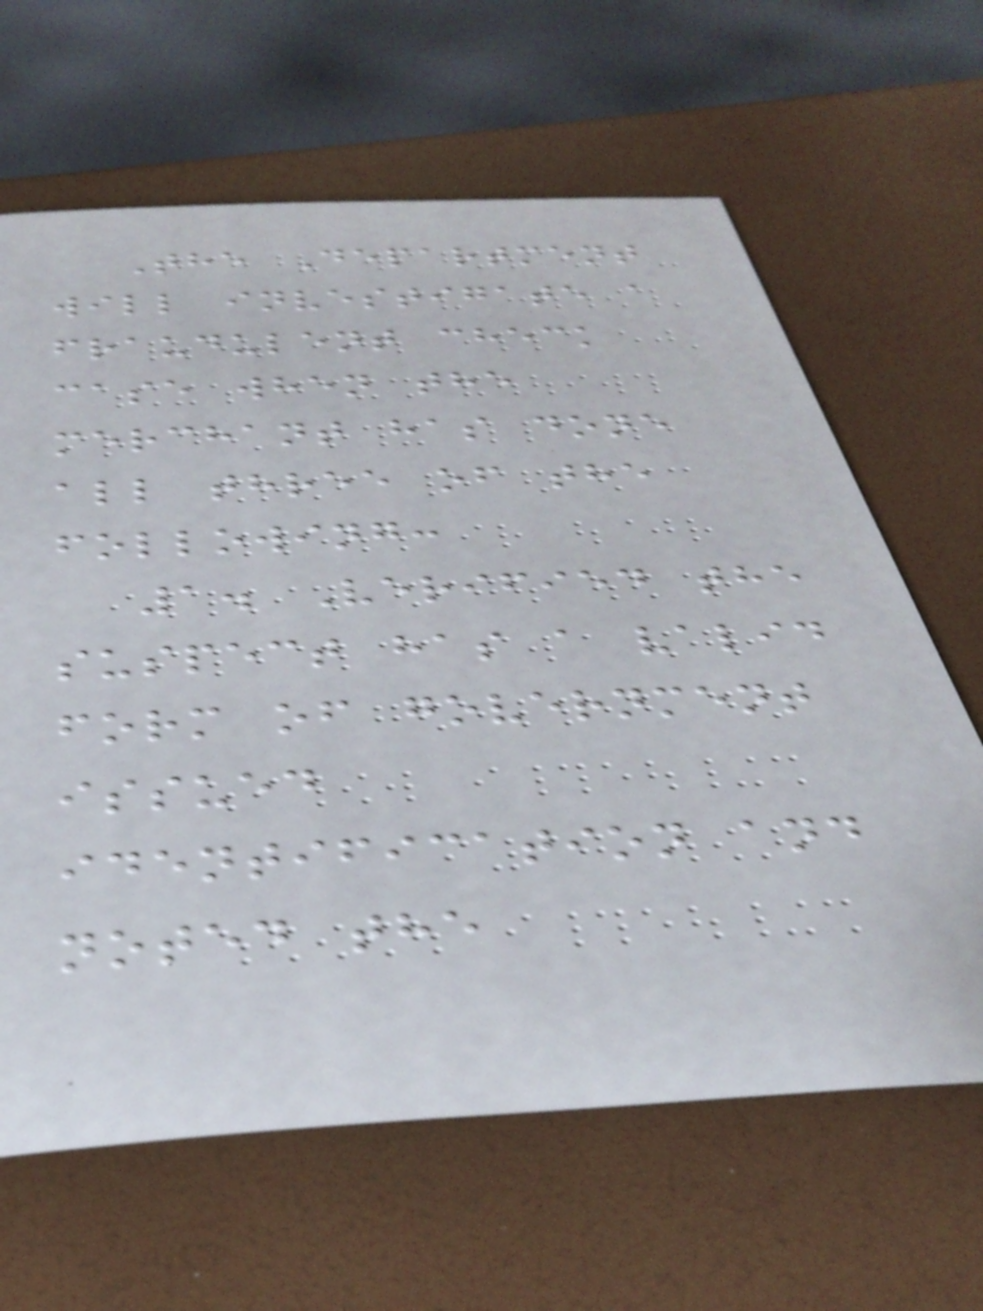The Department
will investigate a
fraudulent check
case when the
merchant has done
all three of the
following:
1. Verified the
suspect has a valid
form of government
issued
identification and
noted the
